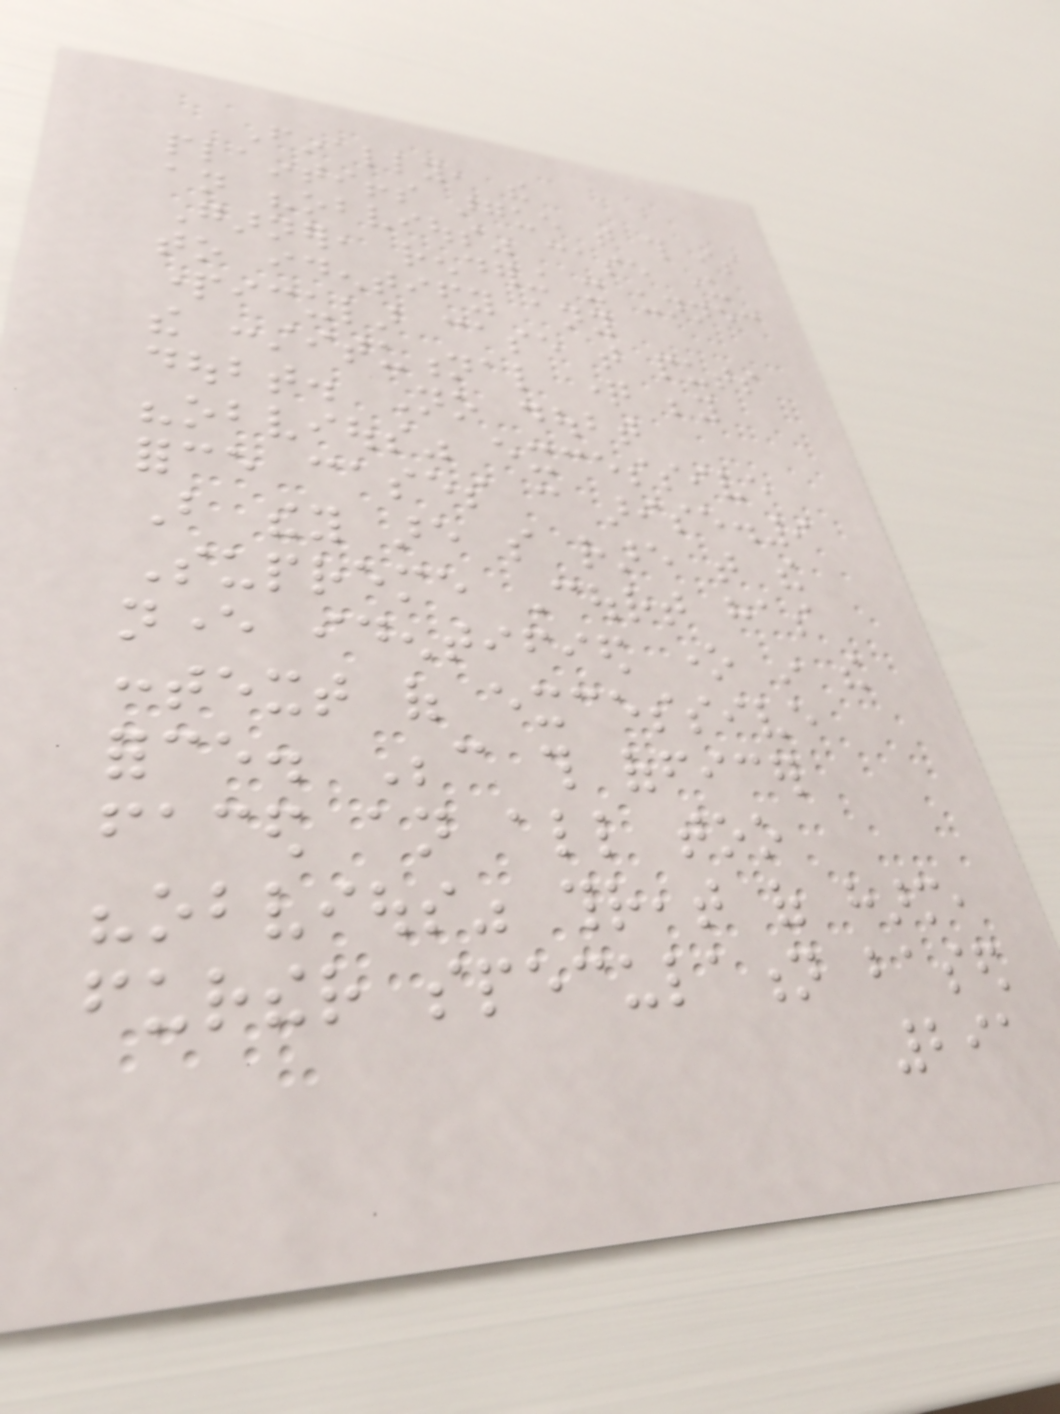Finally, the
plaintiffs argue that this is
an "obvious" case under
Garner, rendering it unnecessary
to identify any
particular case that puts
the constitutional question beyond
doubt. No doubt
"obvious" excessive
force cases can arise.9
But they are so rare that the
Supreme Court has
never identified one in the
context of excessive
force. Because this officer
faced an all too
"obvious" threat of harm,
further speculation based
291
